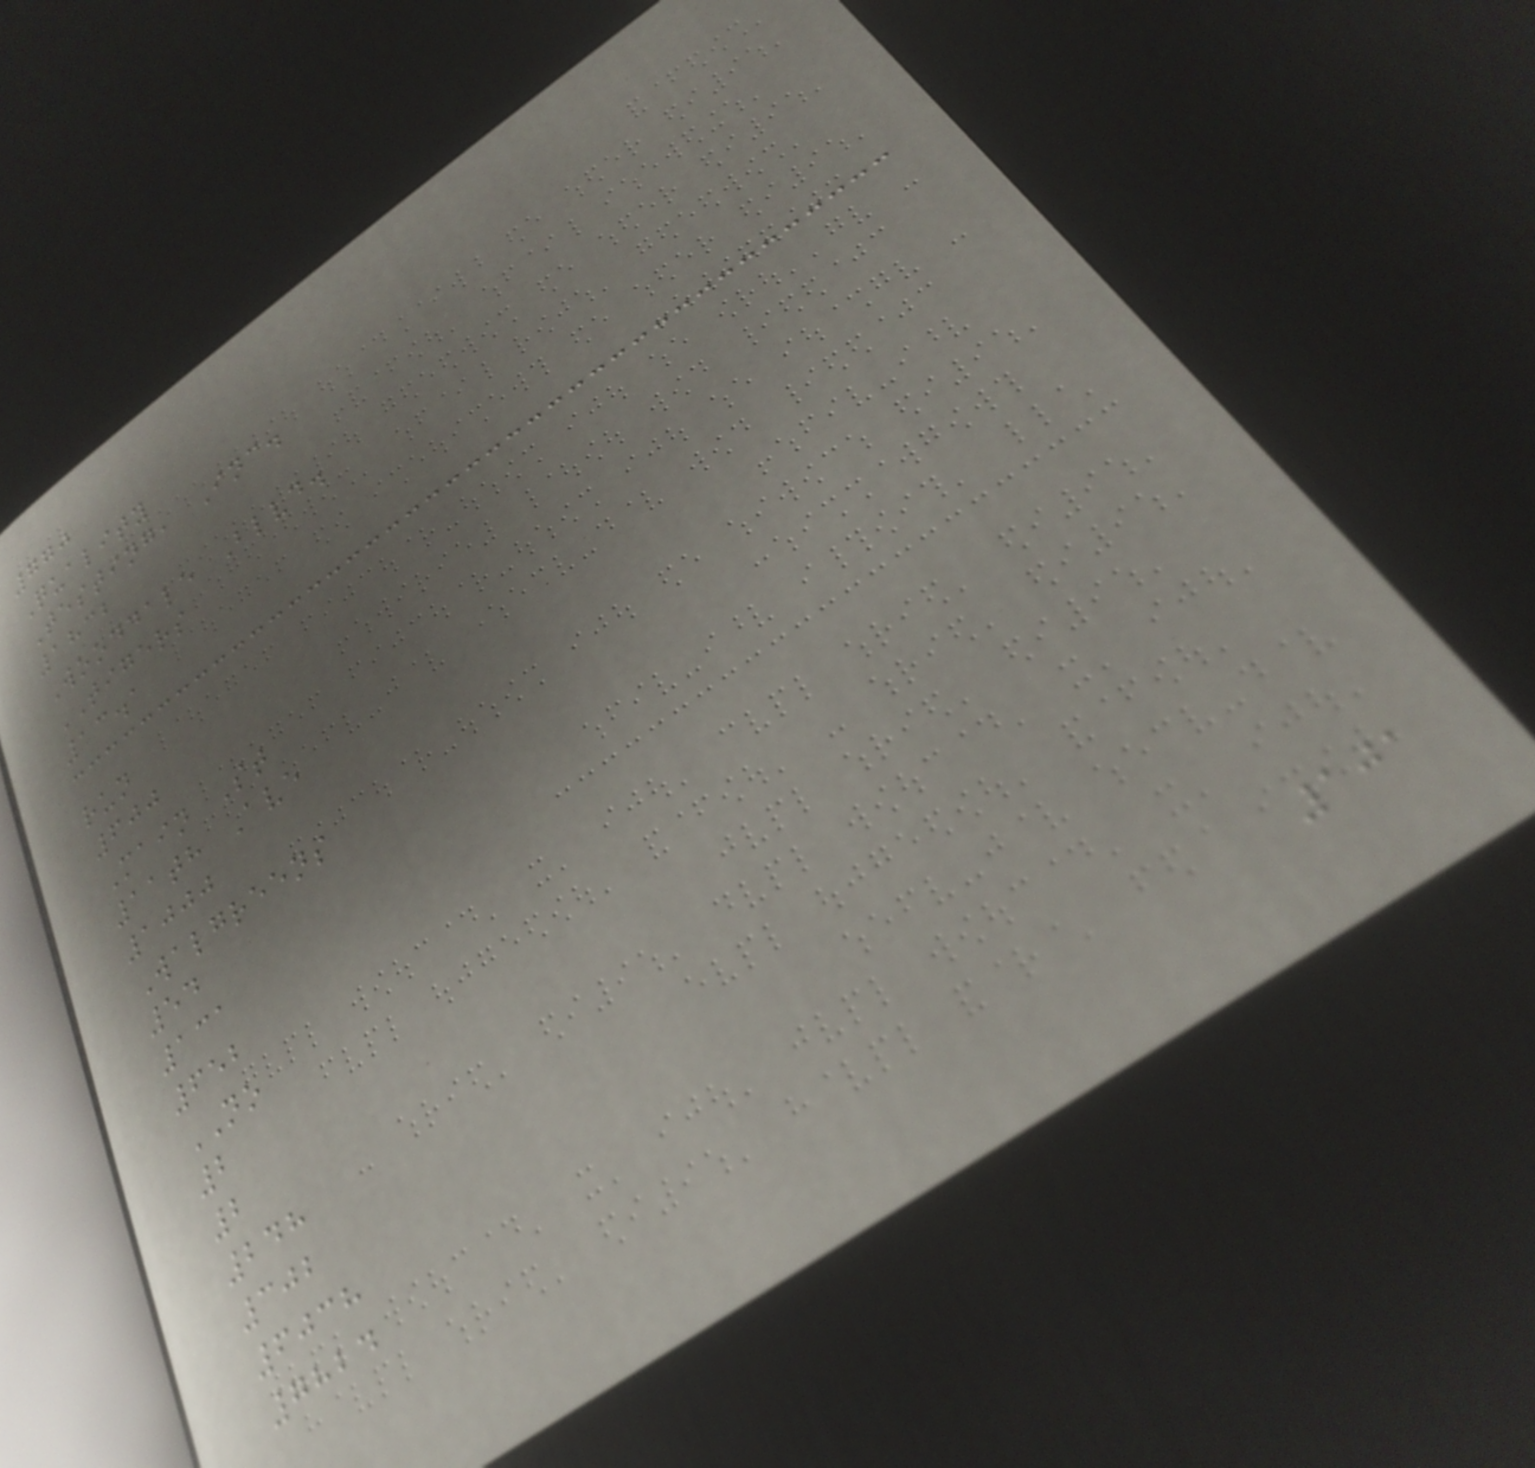770
Quality
Testing, Inc.
1832
Wooddale Blvd.
TIGERS
13.1
run
600
Main St
11th Ave
1000
Walgreens
54
131
652
NO
2
2
248
302
6038
7824
101
